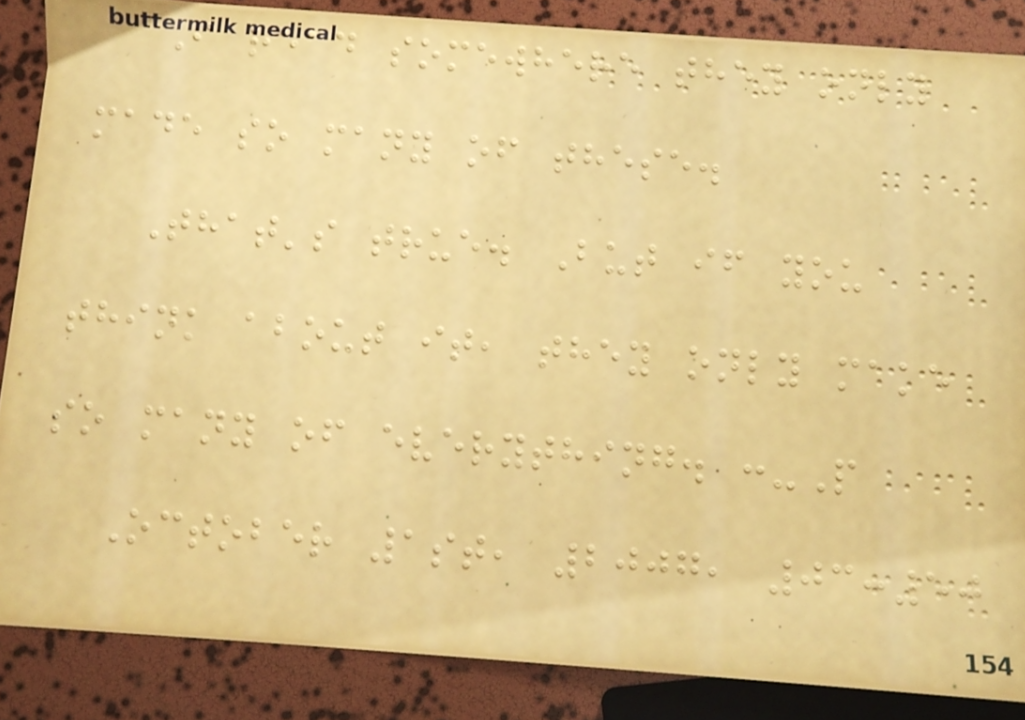I read somewhere they only
made so many of these.
That's true. But if you
think about it, they only make
so many of everything. :-P
October 1st, 2007, 03:50
